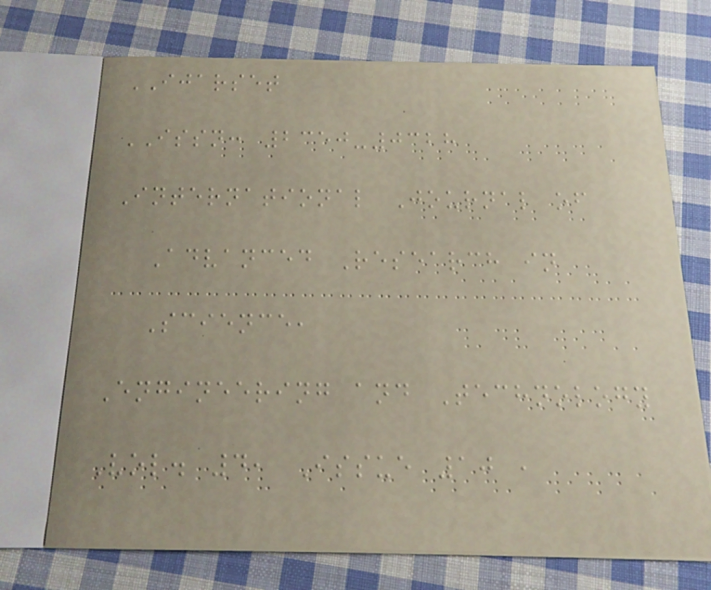IJARSET
ISSN: 2350-0328
International Journal of
Advanced Research in
Science,
Engineering and Technology
Vol. 4, Issue 10 ,
